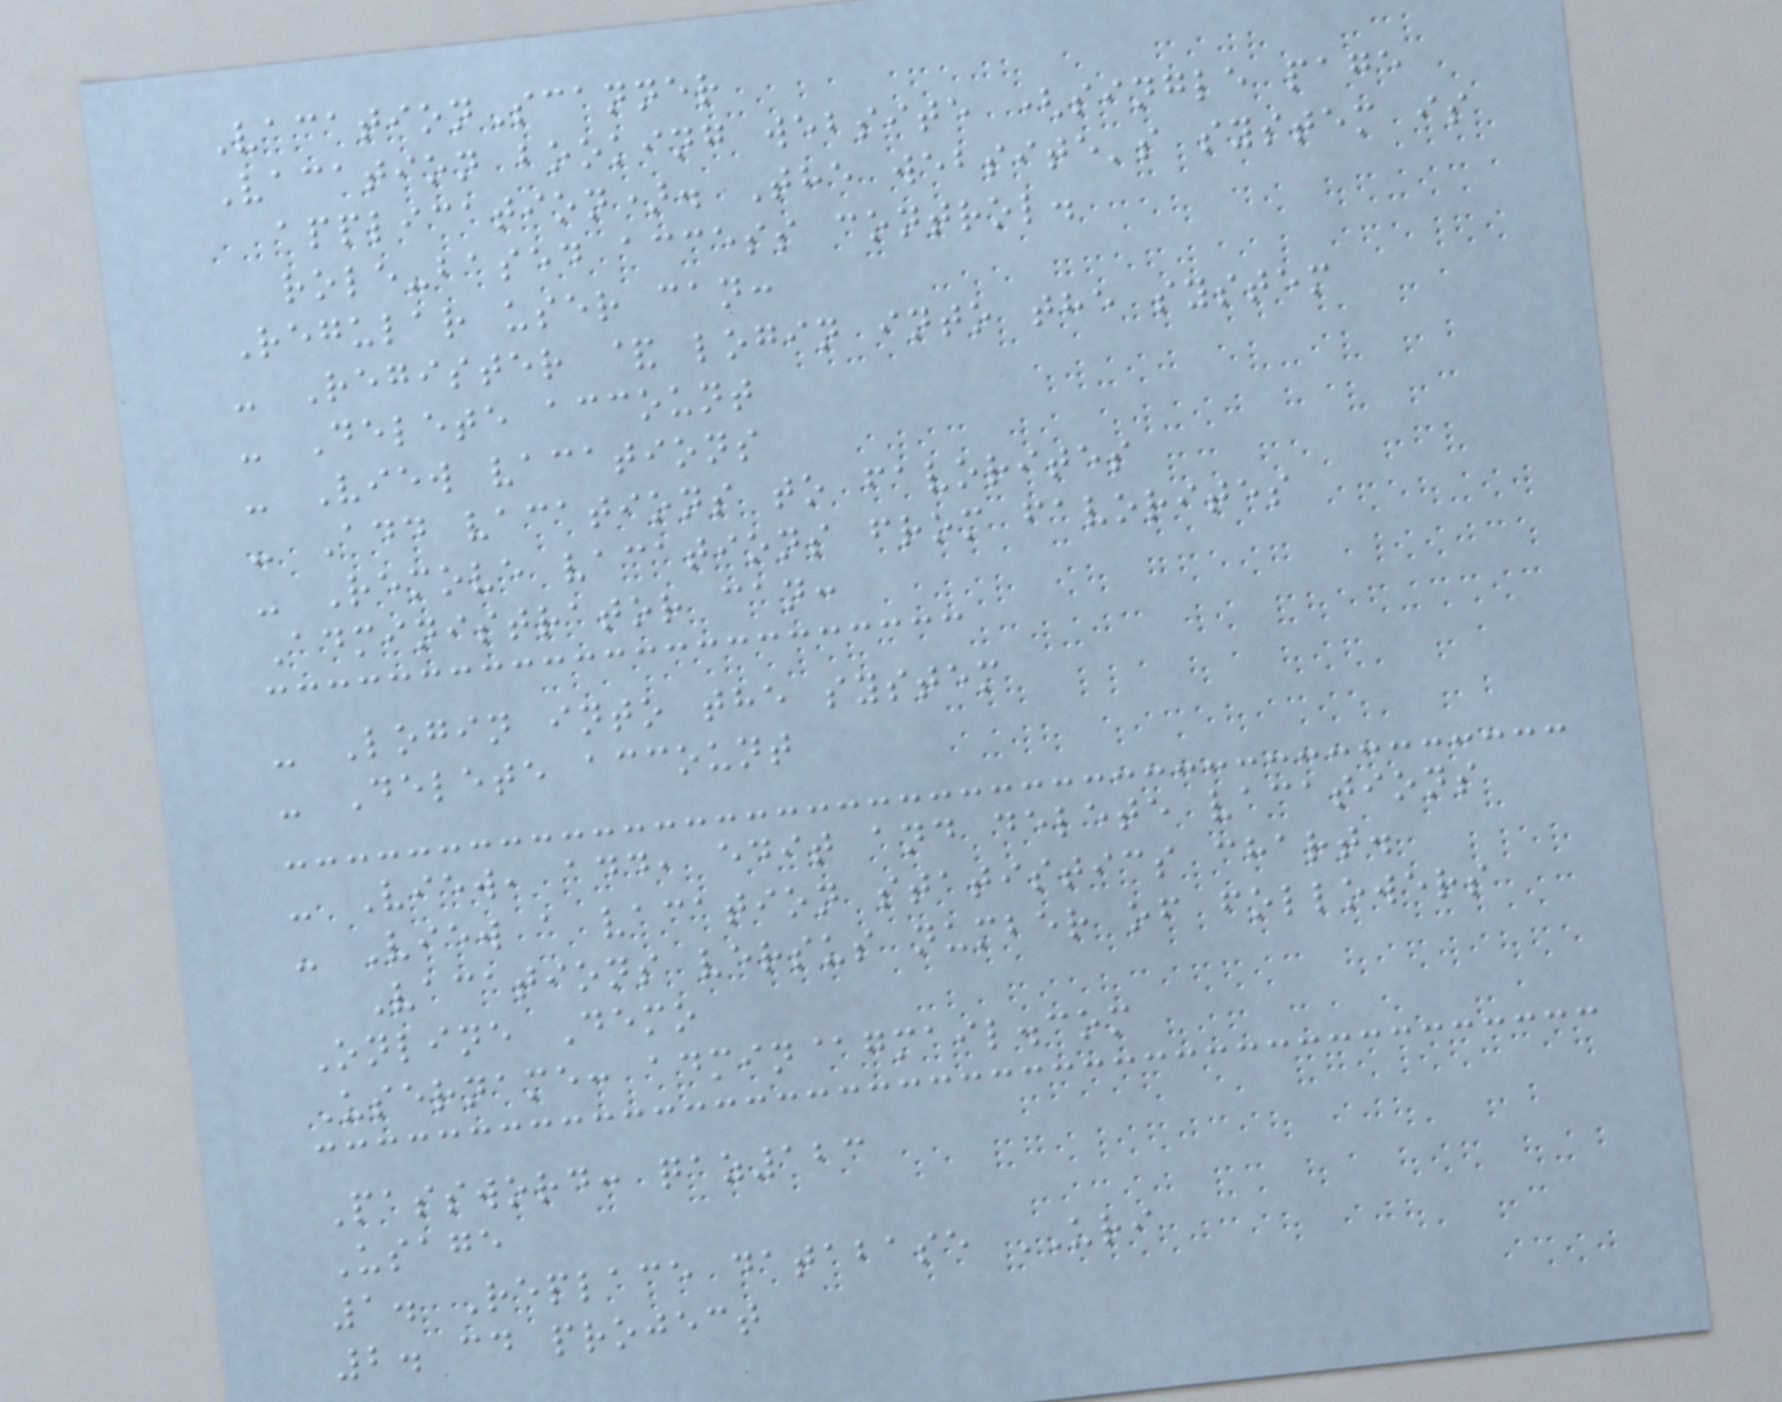VacationScanner
Vacation booking website (single page
application). The website's system is
role-based access control.
Regular user can:
- Register & login into the system
- Delete account
- View vacations
- Add vacations to favorites
- Remove vacations from favorites
Administrator can:
- Login into the system
- Delete account
- View, add, edit and delete vacations
- View a vacation statistics chart.
Vacations versus number of followers
Online Demo
Username: admin@gmail.com
Password: qaz123
Usage
1. Replace database URI
2. cd project
